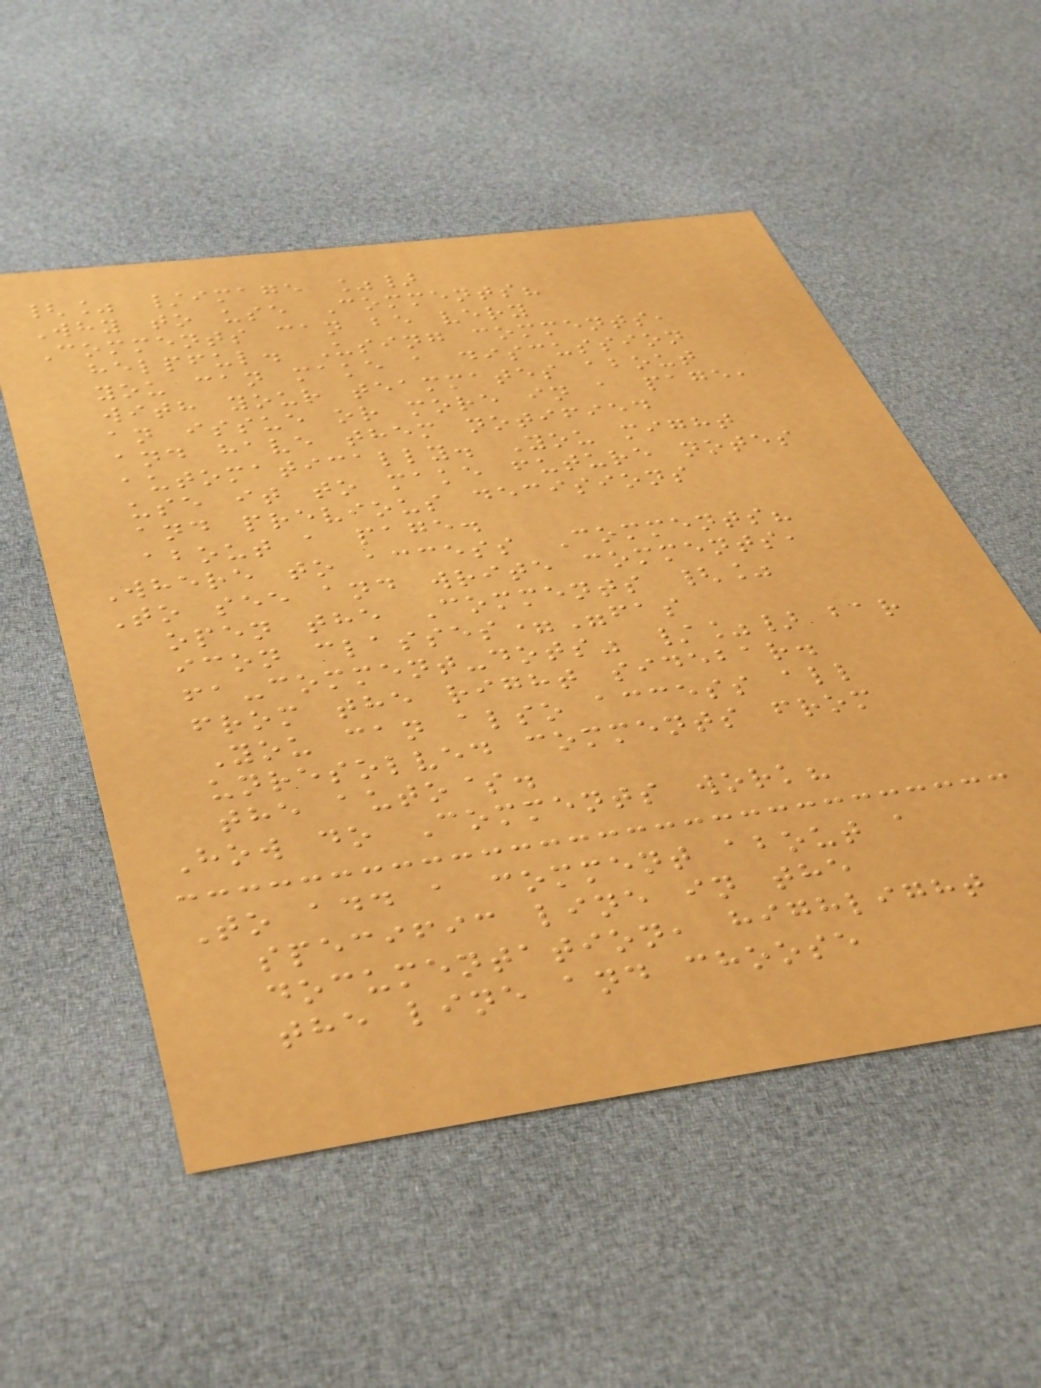{% /image %}
Why to use Comments?
Comments can be very
helpful. Using comments,
you can make a discussion
with your teammates about
an issue or more in a page,
and have them notified
automatically. You might
use it to make future notes
and previous decisions
about a page.
Where to access Comments?
To see and write comments,
open the Comments {%
icon classes="fas
fa-comment-dots" /%} bar
from the right sidebar.
You can also access all
unresolved comments from
the auto$.
How do Comments work?
To add a comment about a
specific line in the
documentation, highlight
the line and choose
